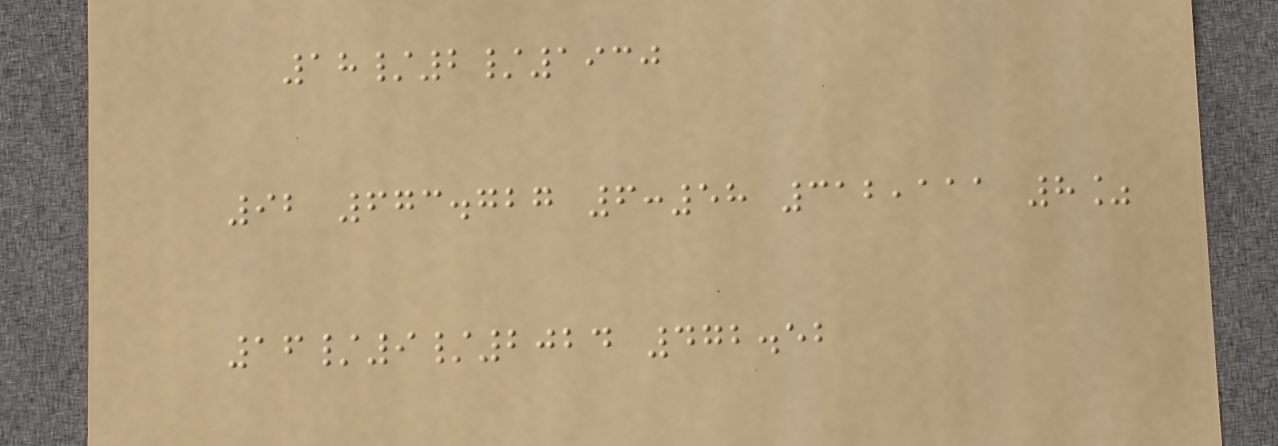18/2/1930
92 673.727 6:58 312,111 8%
16/9/2024 472.52
